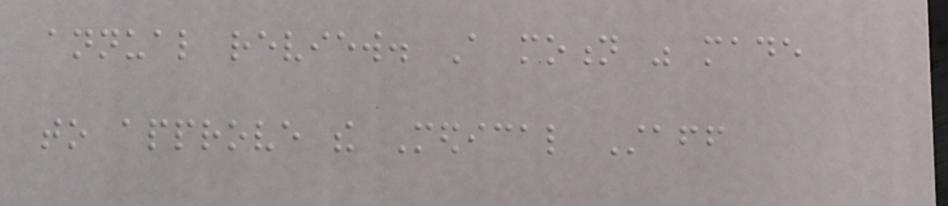annual review. A motion was made
to approve the Medical Staff
